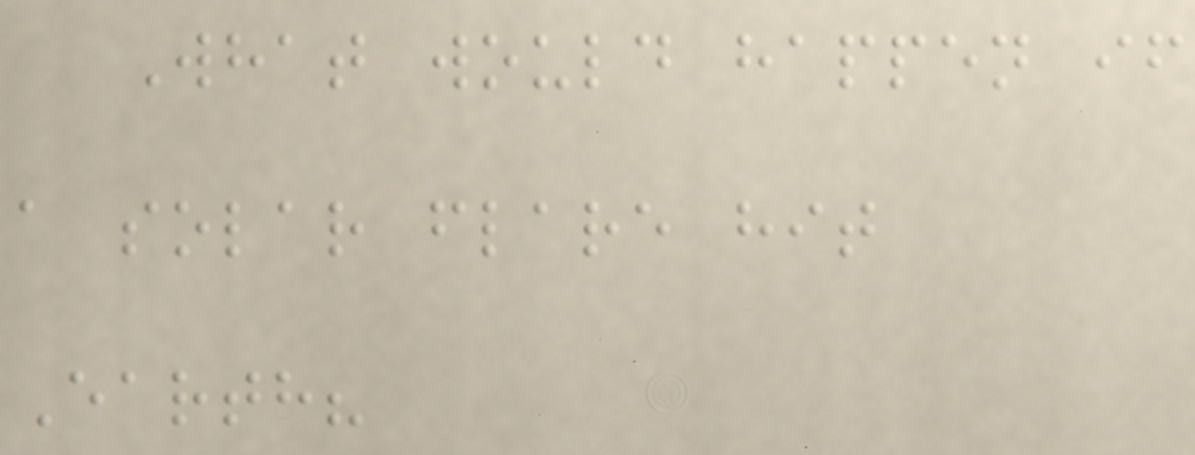What would happen if
a solar flare hit
Earth?
